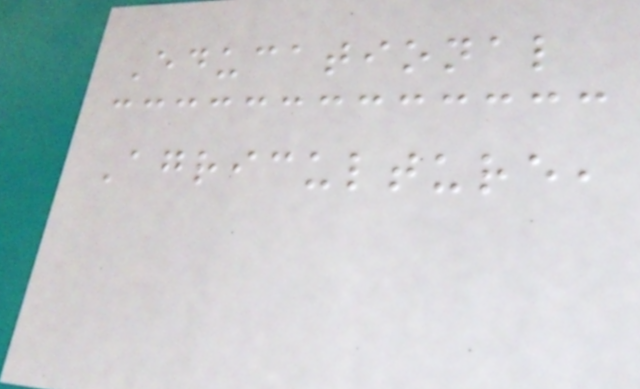Educational
Agriculture,
